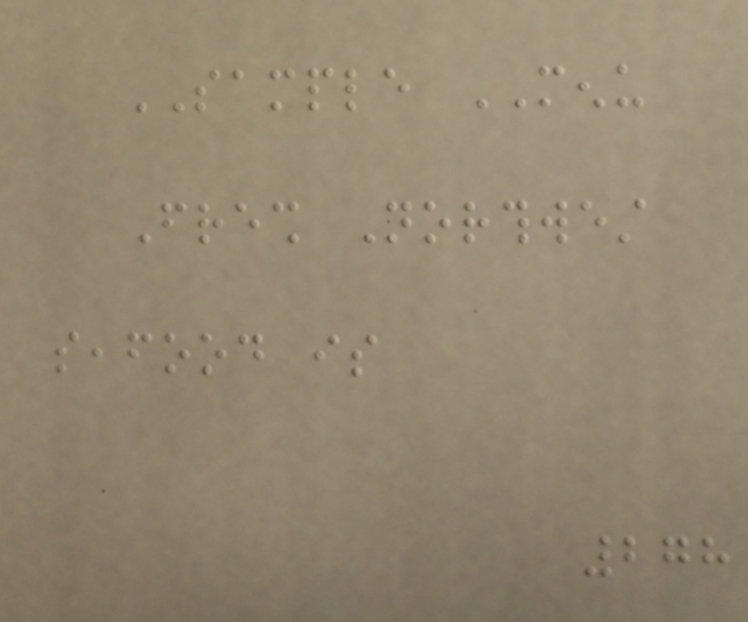SAMPLE MENU
Fresh Northwest
seafood is
278
